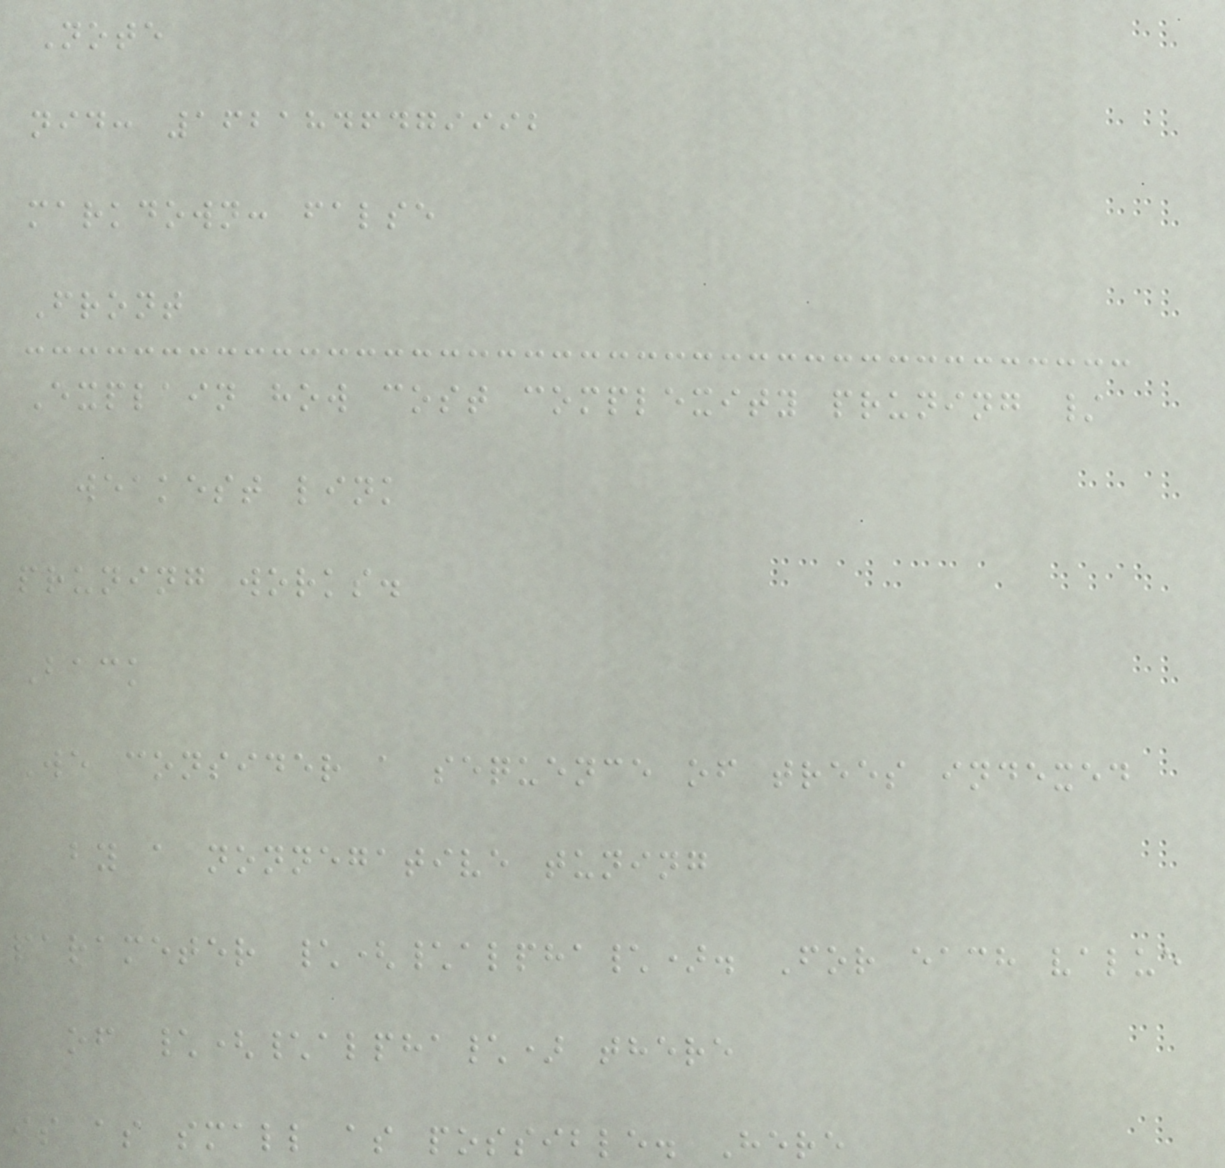Note
nid: 1621846479992
markdown: false
Front
Explain how cost complexity pruning /
weakest link
pruning works.
Back
We consider a sequence of trees indexed
by a nonnegative tuning
parameter \(\alpha\). For each value
of \(\alpha\) there
is as small as possible. Here
